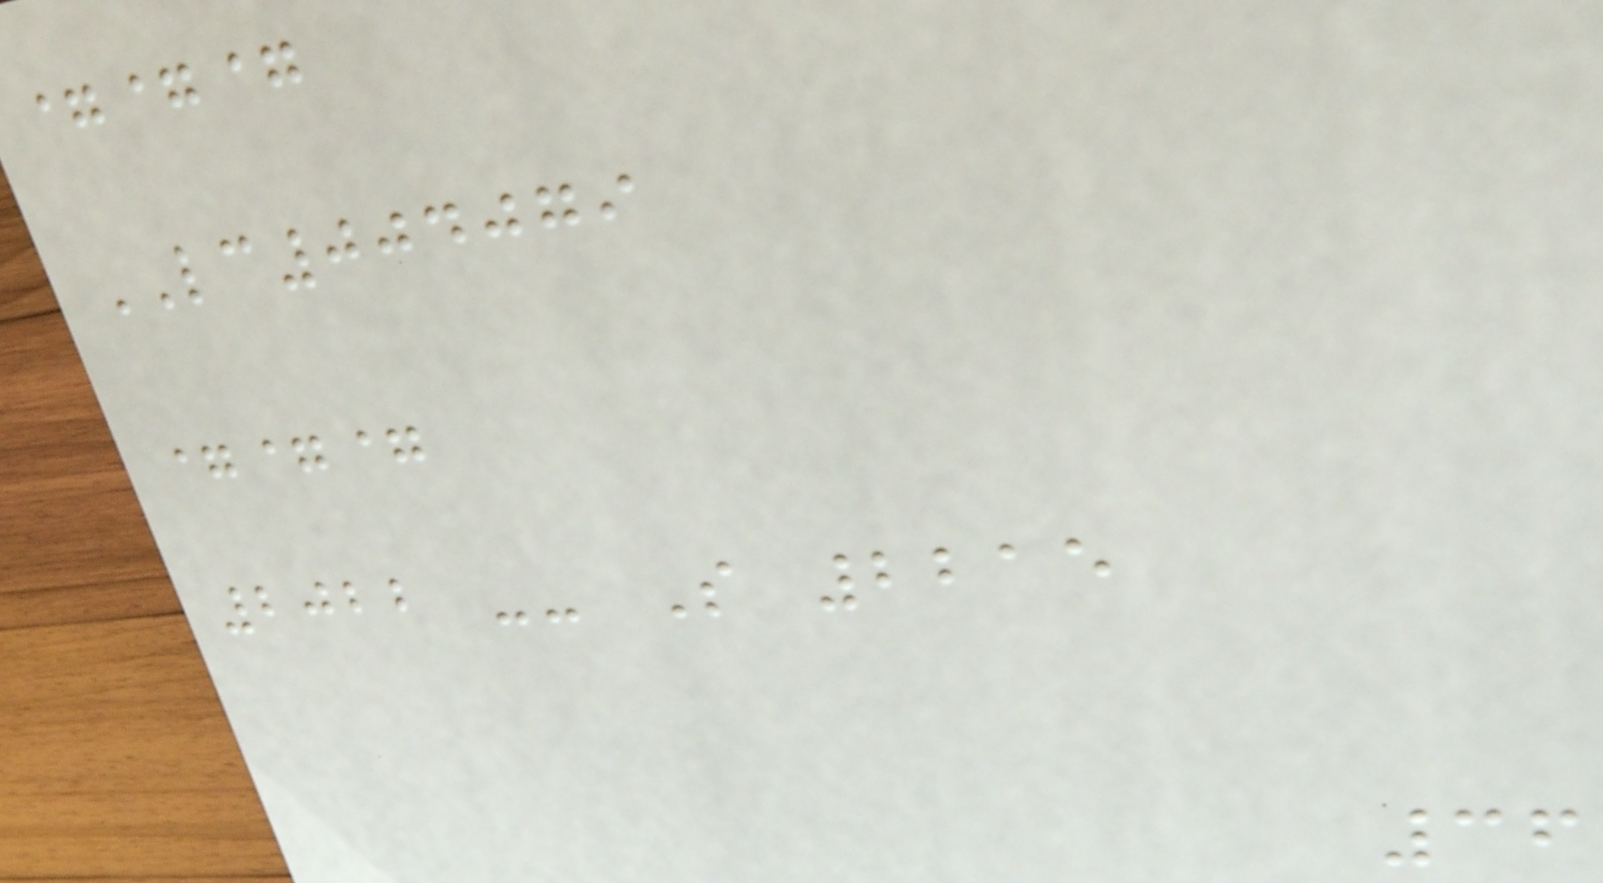===
LC004079
===
2022 -- S 2215
36
